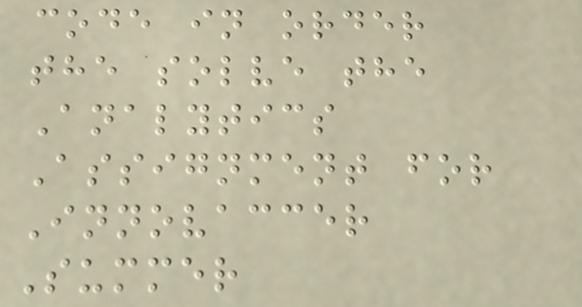code in order
the solve the
Analytics
Assignment for
Innovaccer
Summer
